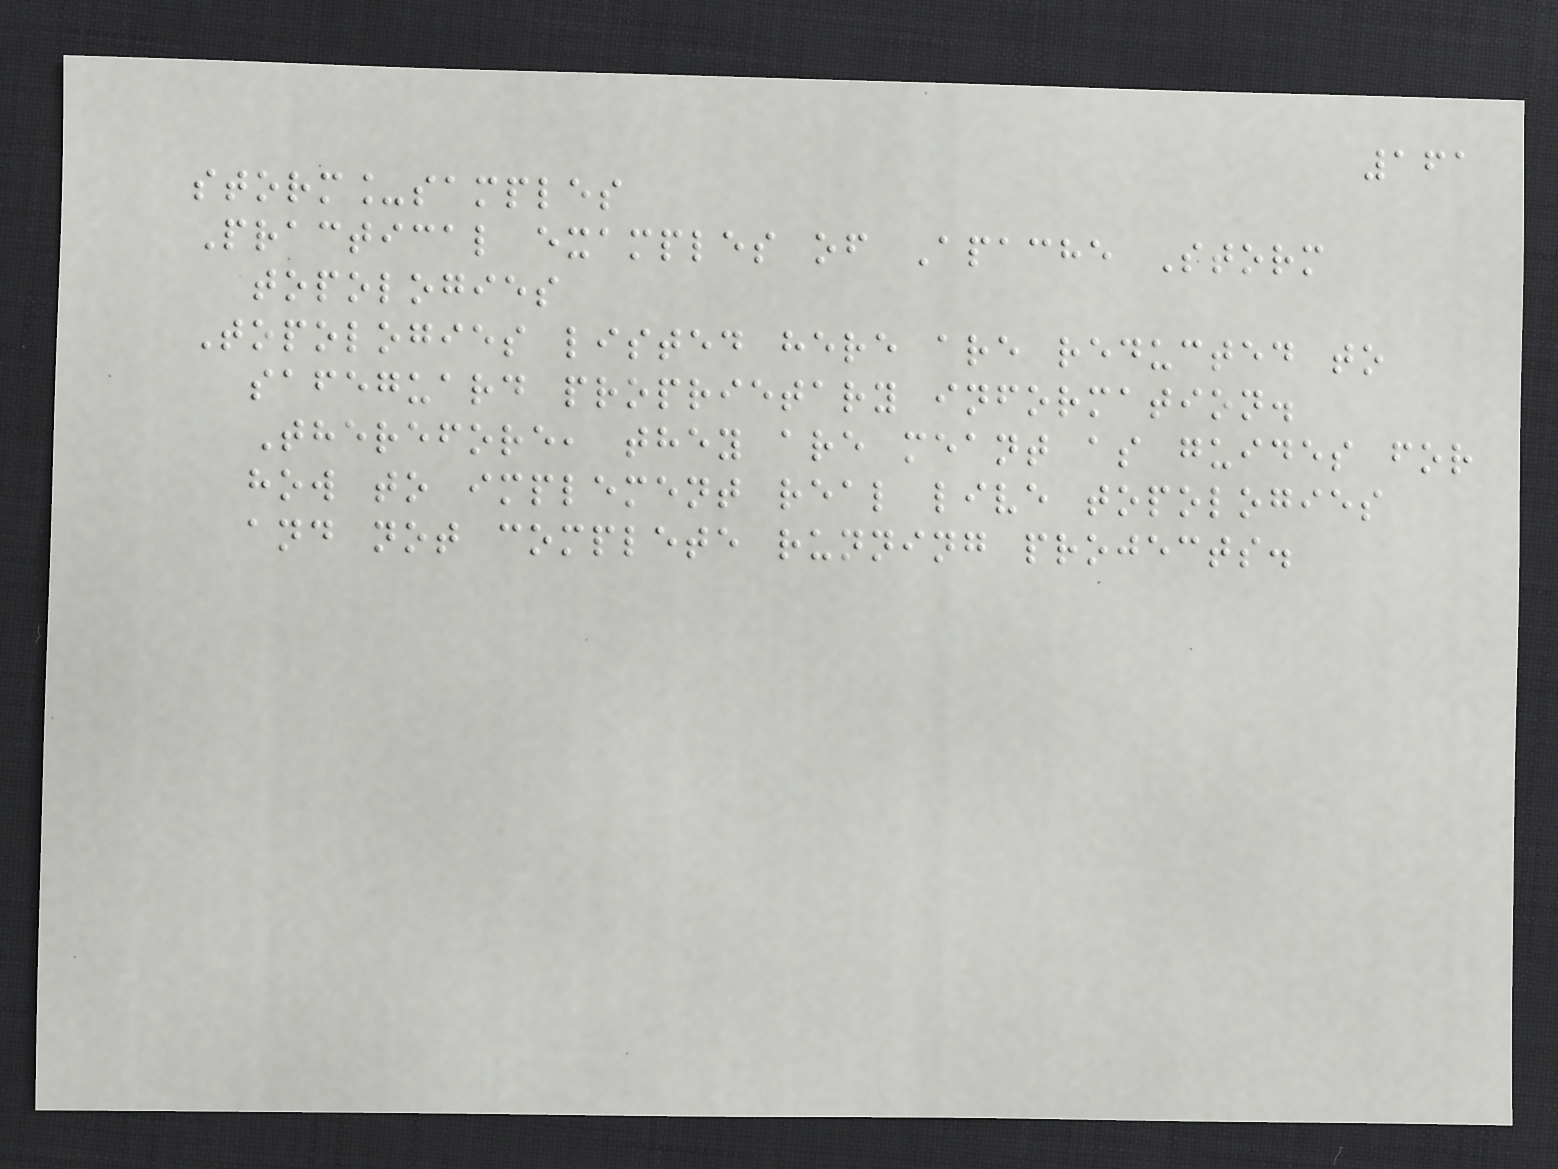161
storm_samples
Practical examples of Apache Storm
topologies
Topologies listed here are reducted to
safeguard proprietary information.
Therefore, they are meant as guides for
how to implement real live topologies
and not complete running projects.
